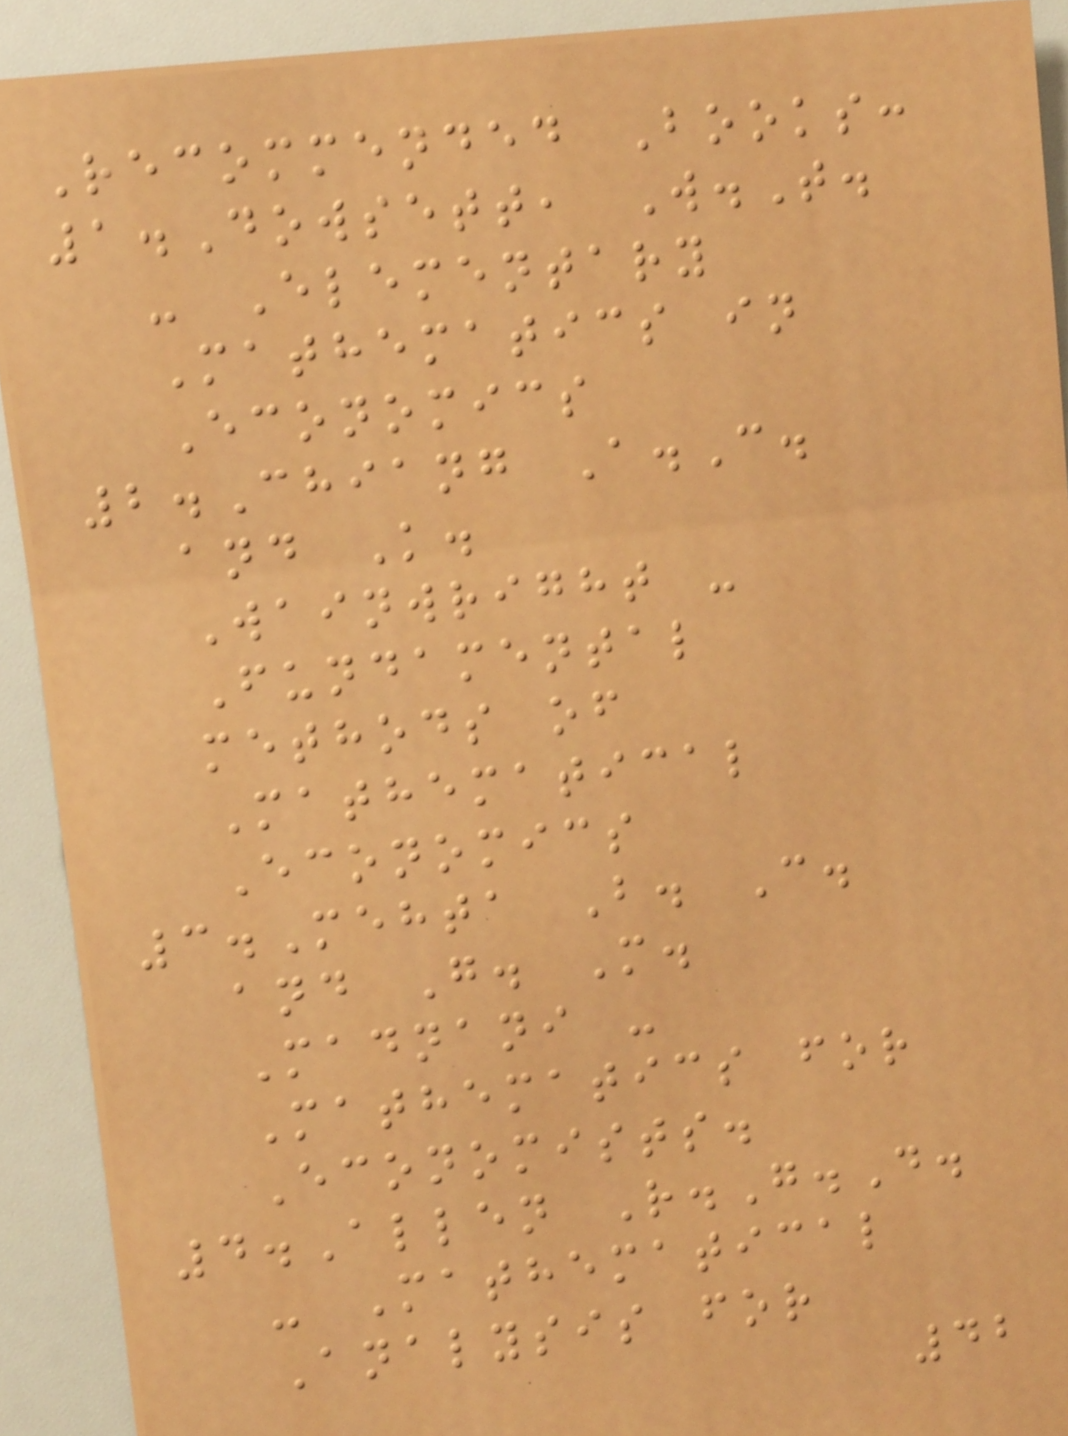Recommended Books:
1.Dowsett, W.T.
- Elementary
Mathematics in
Economics
2.Chiang A.C.
and K.
Wainwright -
Fundamental
methods of
Mathematical
Economics
3.Mehta B. C.
and G. M.
Madnani -
Mathematics for
Economists.
4.Allen R.G.D.
- Mathematical
Analysis for
42
